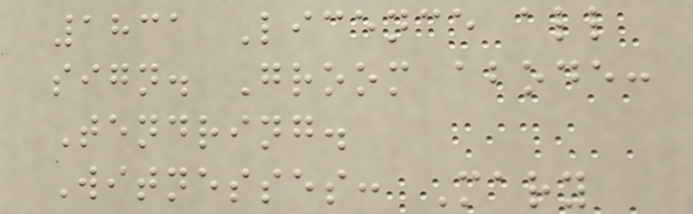1831 Licence all
sign. Groom abode:
Tendring.
Witnesses: Mary
